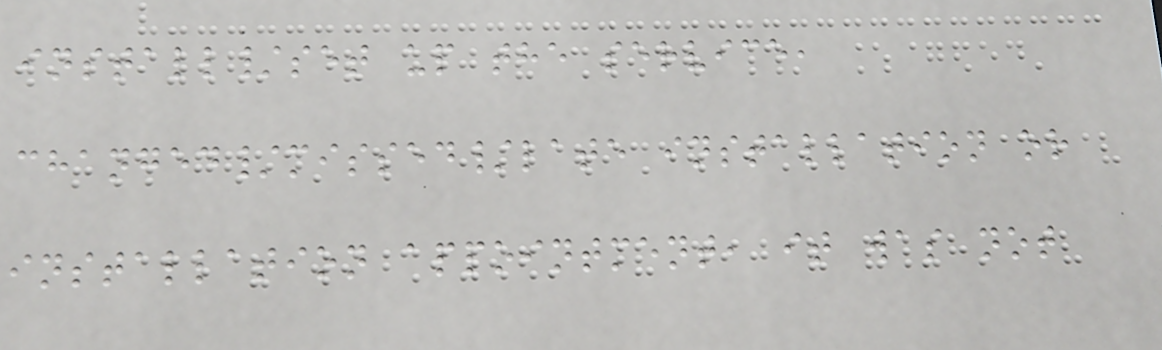install/set up the service,
changed/missed/late installation or
installation appointment, it was not
